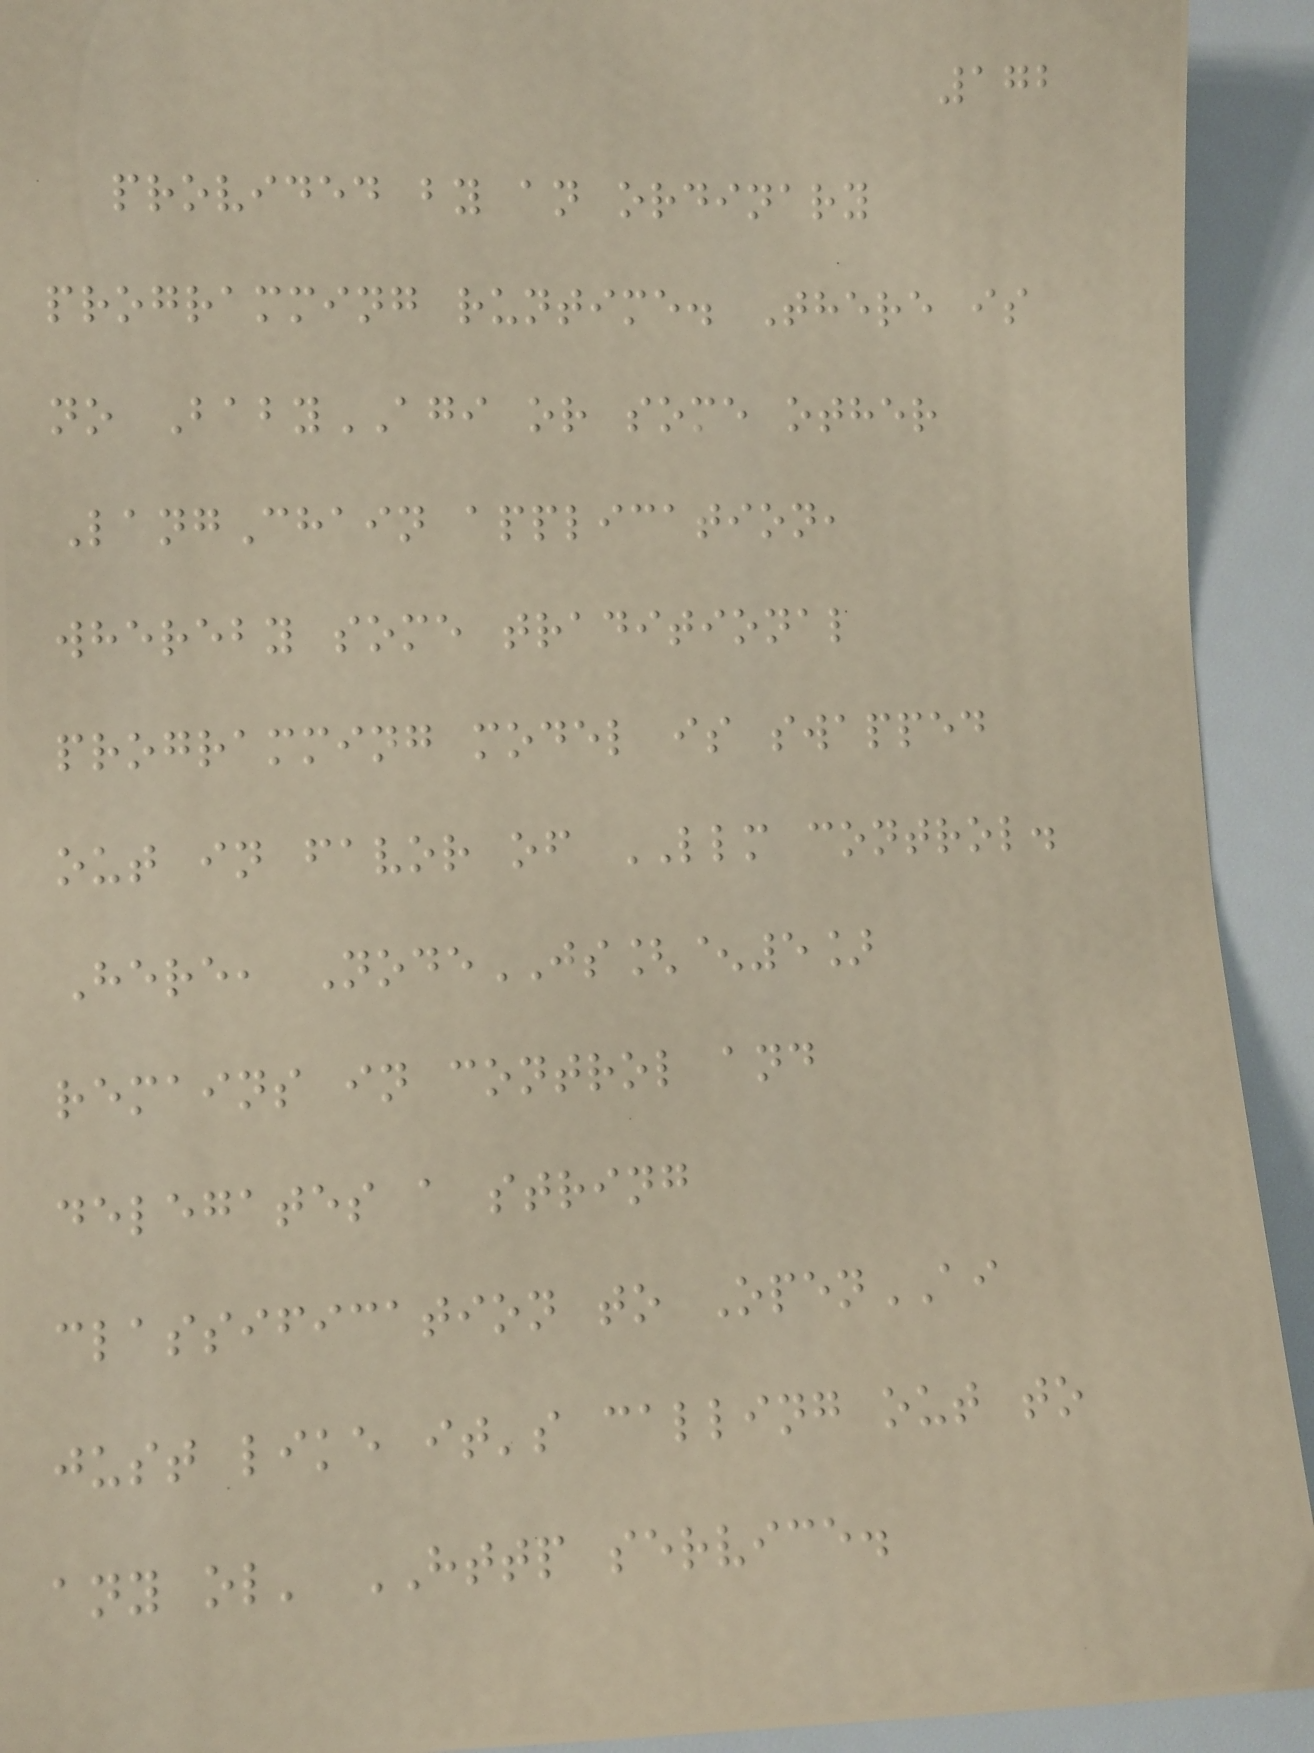172
provided by an ordinary
programming runtime. There is
no BabyAGI or some other
LangChain application,
whereby some traditional
programming model is swapped
out in favor of LLM control.
Here, NodeJS[^5]
remains in control and
delegates a string
classification to OpenAI
just like it's calling out to
any ol' HTTP service.
